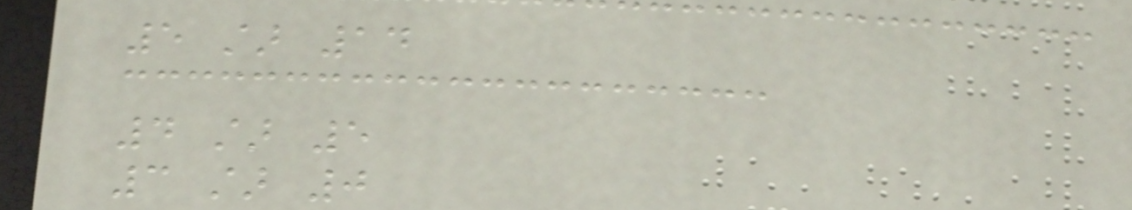5 star 14
4 star 5
3 star 0
